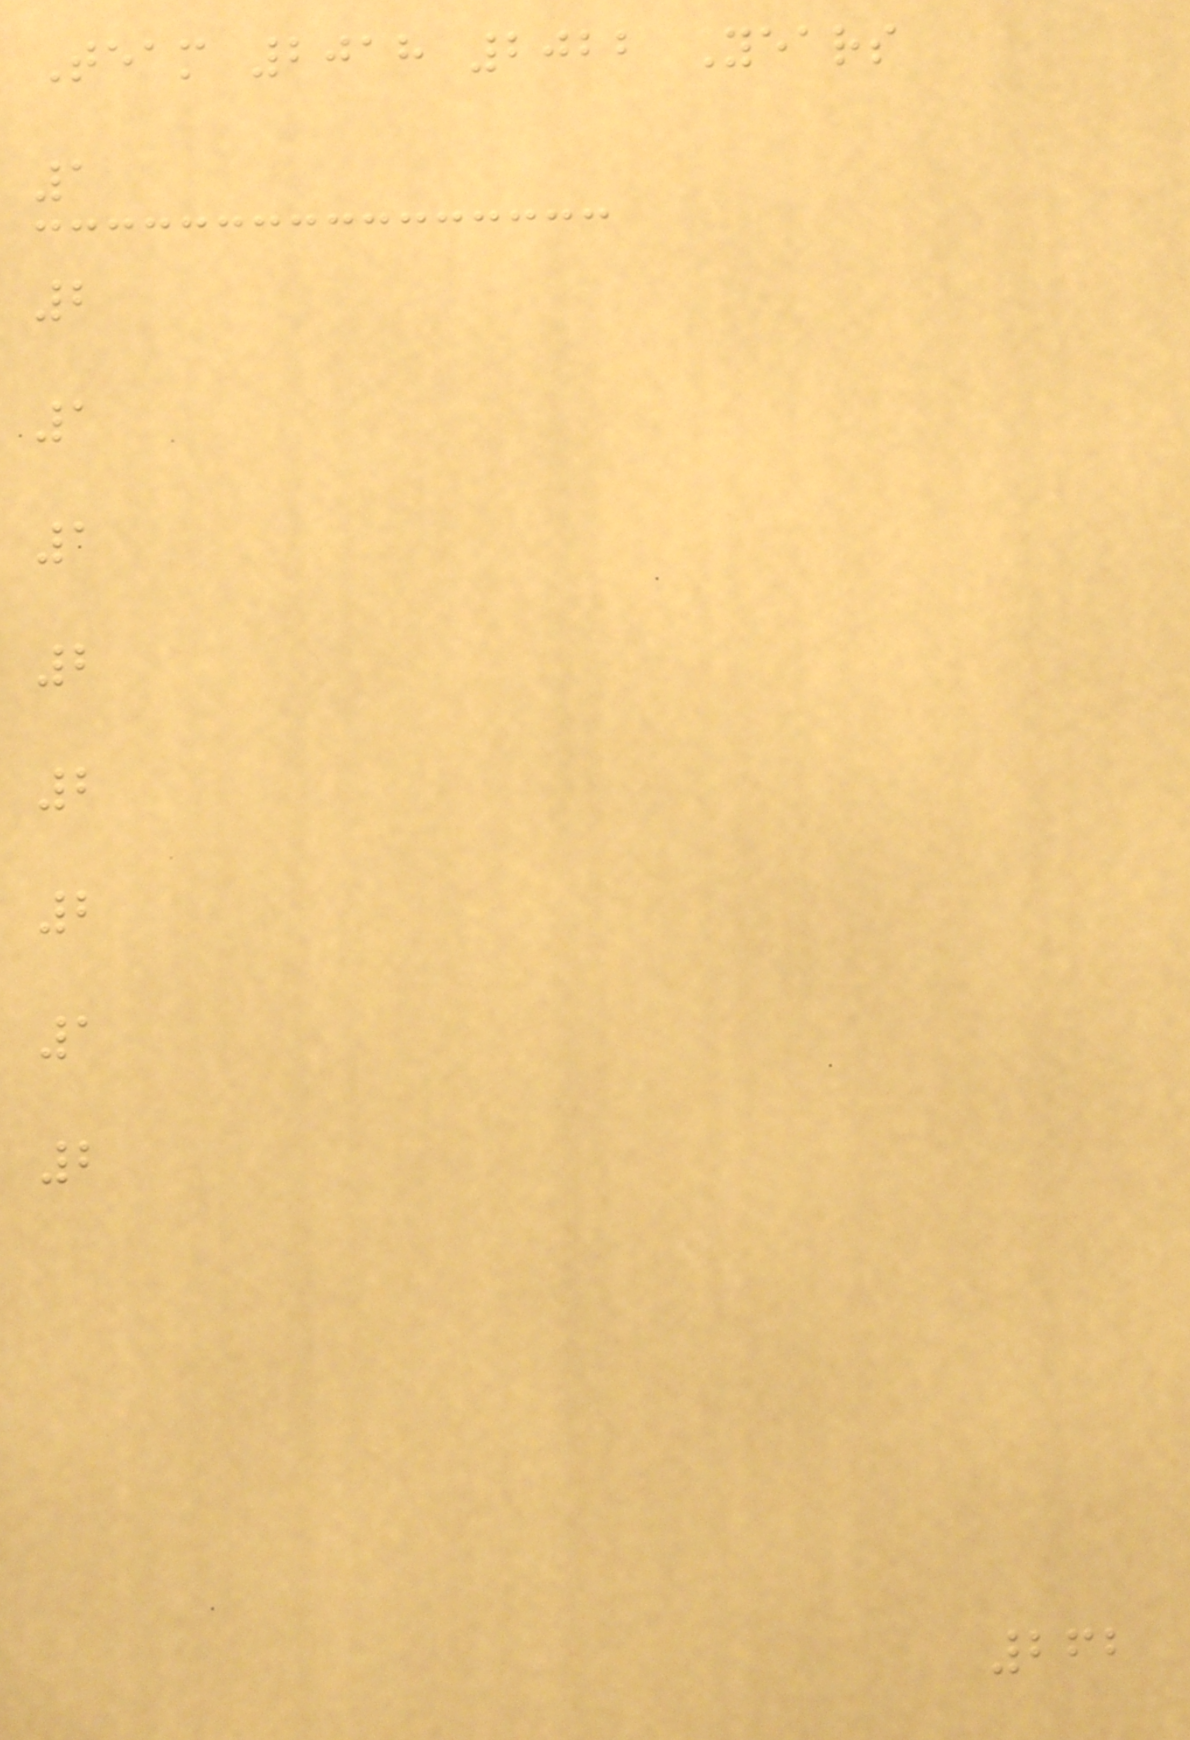Team 2018 2022 Years
1
2
1
1
2
2
2
1
2
262
